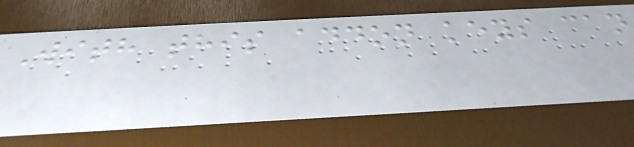With this addon keys can
